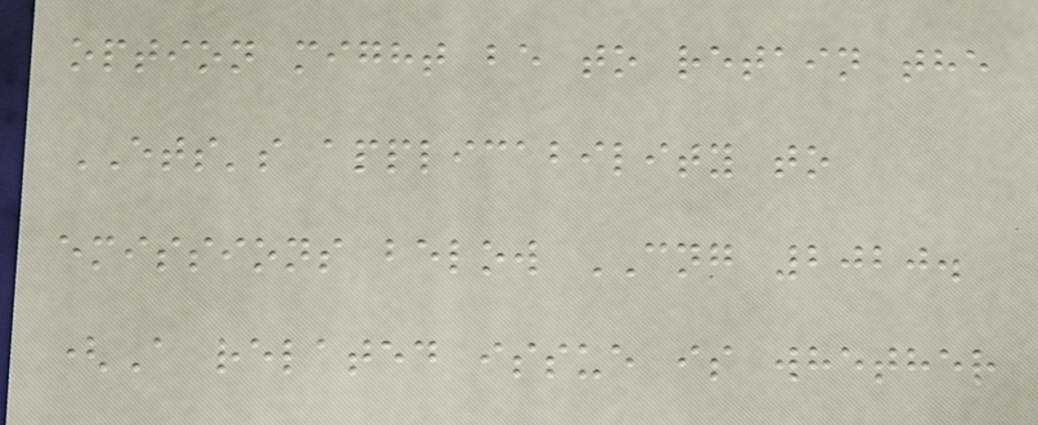option might be to retain the
ETS's applicability to
emissions below CNG 2020.
(A related issue is whether
